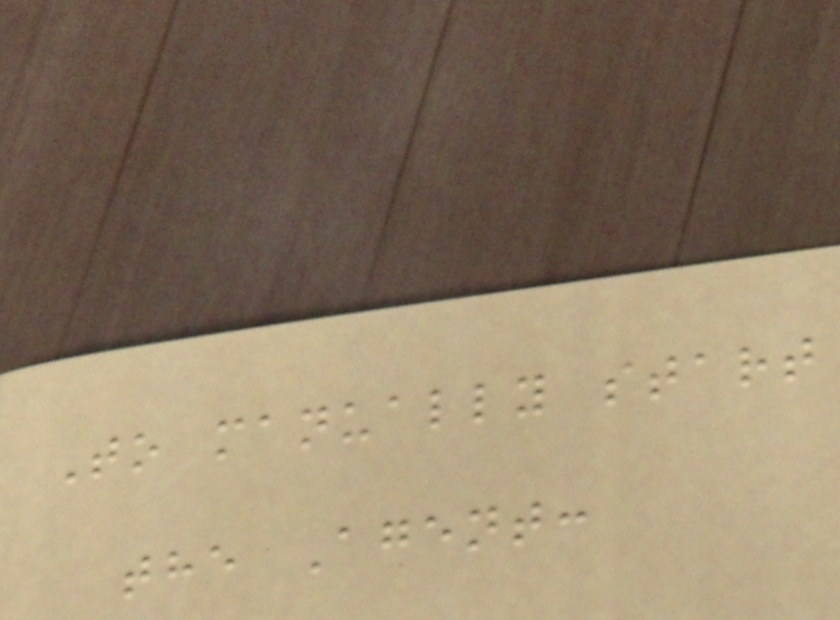To manually start
the Agent:
